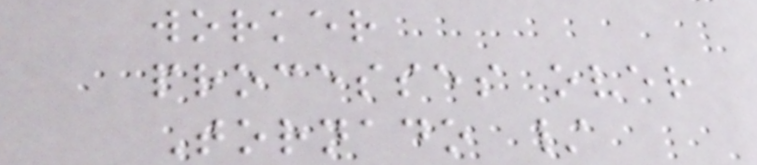worker
processes over
Tornado /
